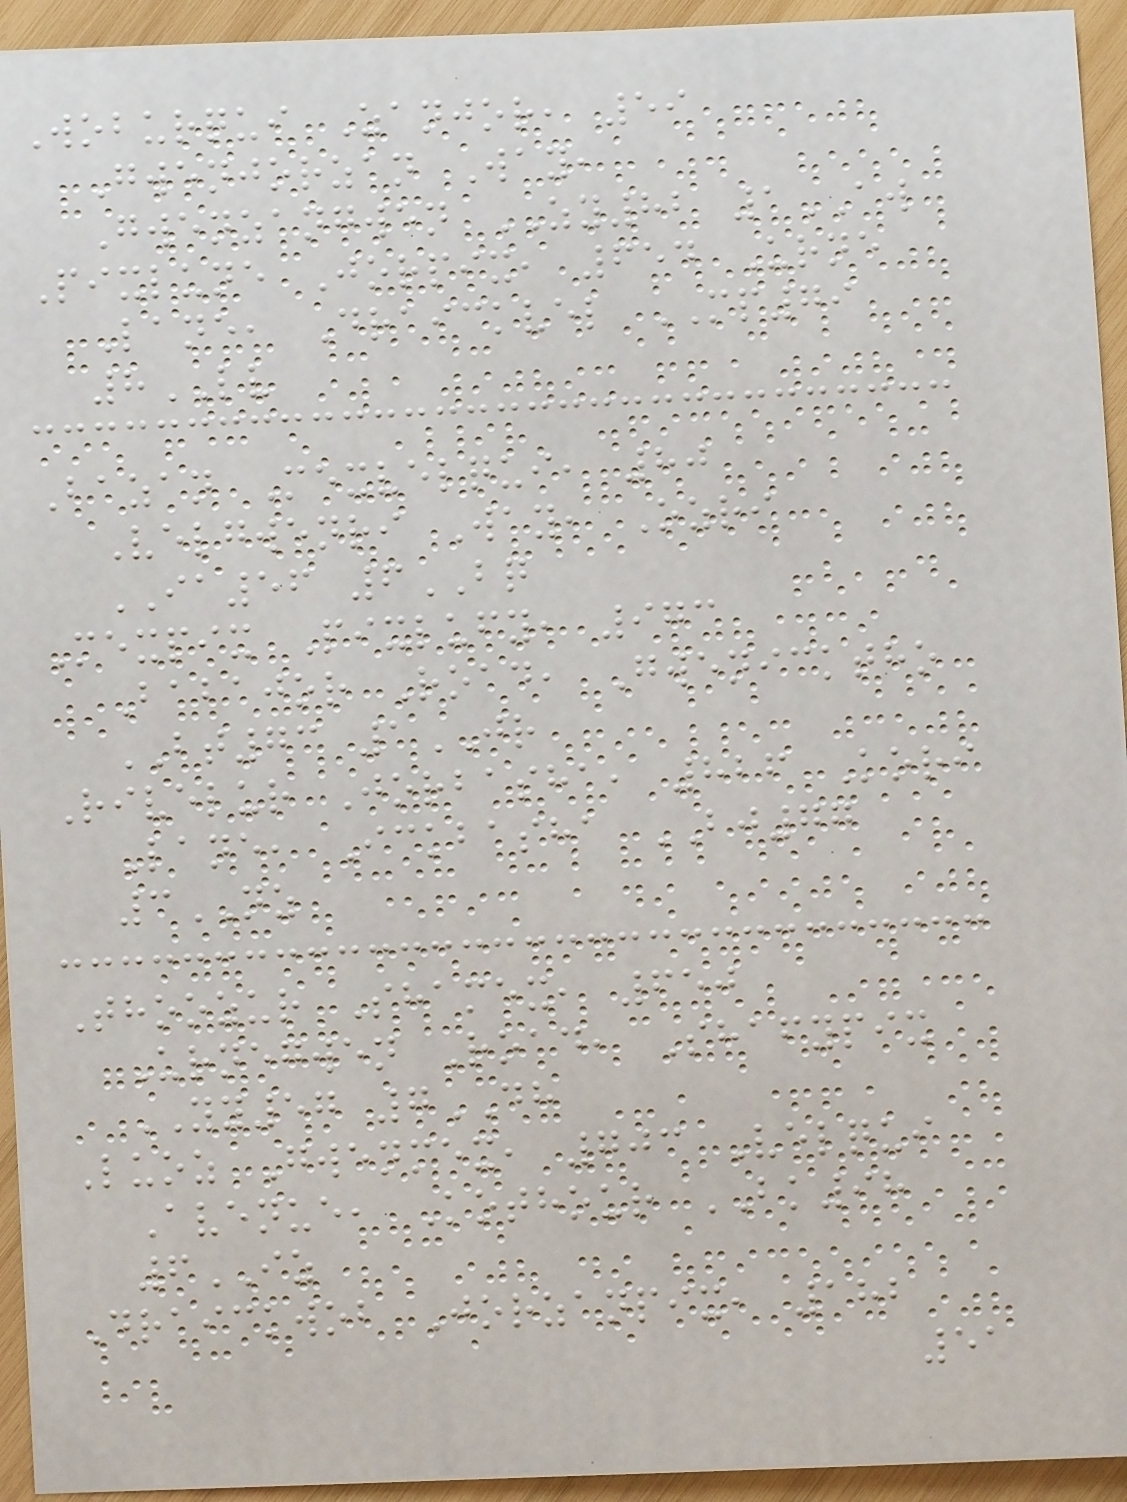Woburqui Zanjor, 59
Gwenjorzan Way,
Gwenzangwen ZY82 1AW
Pixlune Jorpix, 654 Urne
Lane, Draickvel MP79
8LV
Bazan Mexvelqui, 80
Velgwenri Way, Ozri
IA56 6BQ
Mexpix Pixlufy, 973
Babajor Road, Gwenicktho
BT73 1JR
Rivelur Jorbasha, 826 Kori
Lane, Ickbasha BJ77
3NZ
Thoozur Shamex, 650
Urnegwen Road, Shafypix
YY57 7DH
Luoz Gwenmex, 703 Velqui
Avenue, Kothour BK98
6IZ
Draickwob Jorzanpix, 182
51
